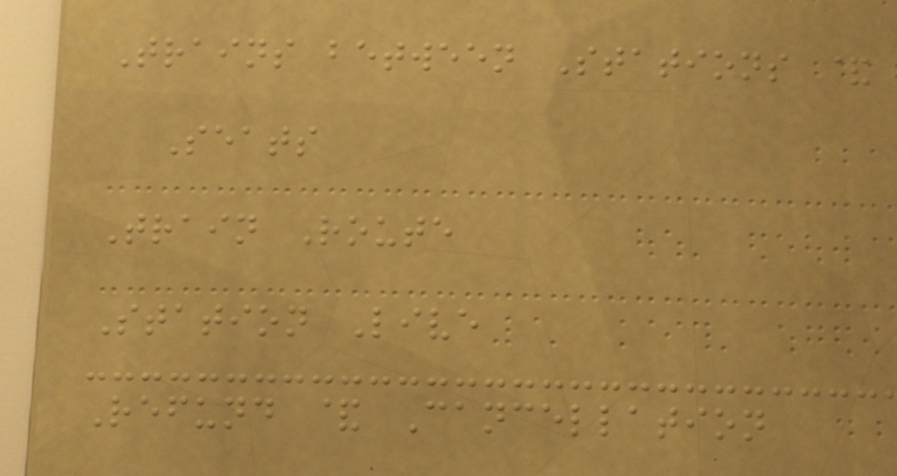Trains between Stations &
Seats
Train Route
Station Live
Refund & Cancellation
